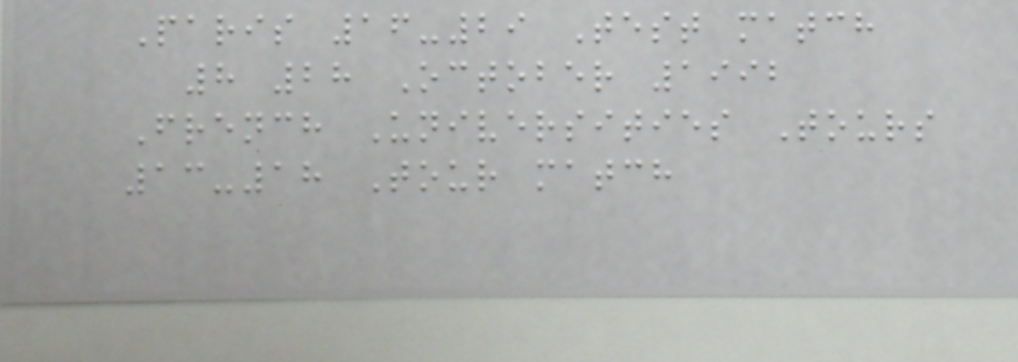Paris 16-29 Test match
8 28 October 1992
French Universities Tours
13-18 Tour match
